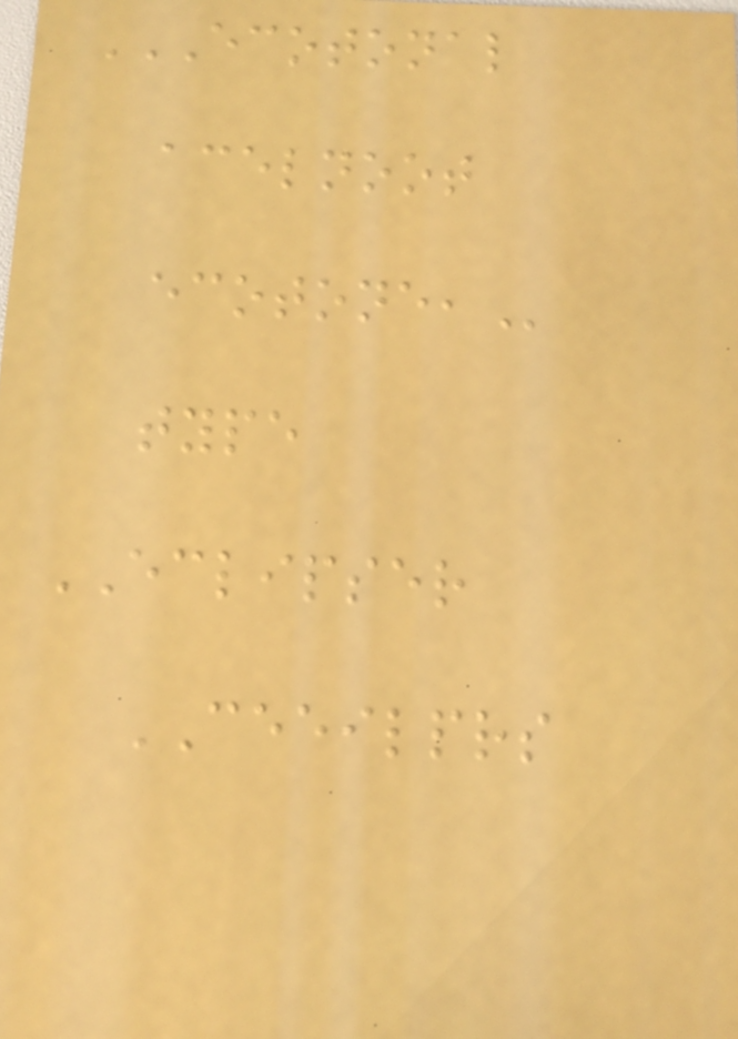ECOTONAL
ACELNOOT
ECOTONE,
type
ECLIPSER
CEEILPRS
